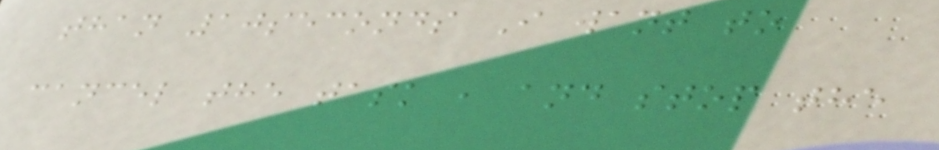than 10seconds I want to
cancel the task , and stop the
